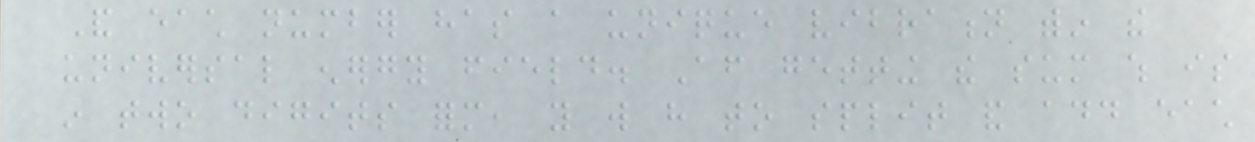And each number has a unique vibration within the
universal energy field. After getting the sum which is
in two digits form, you will have to split and add each
